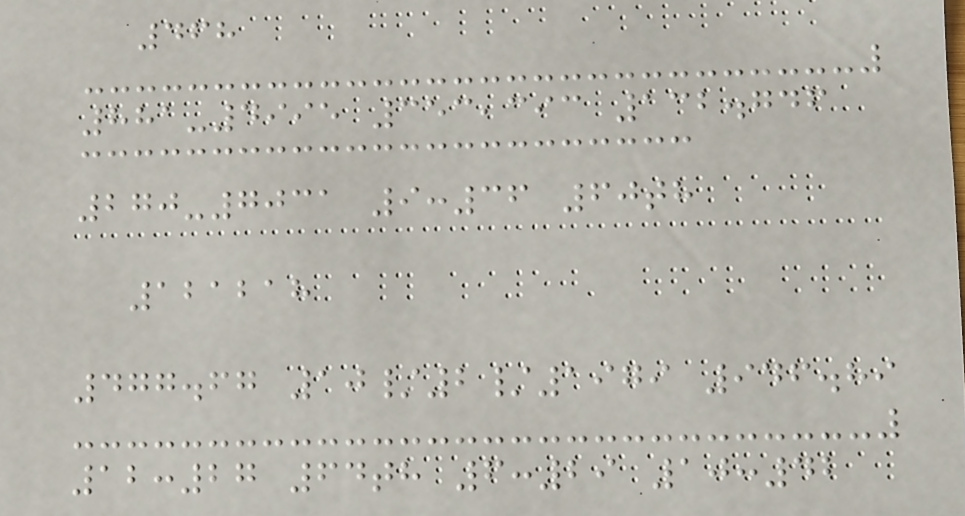468
881-4995 353,393 132.746
270-7031 9:36 60th
121218
477.67 10/2/1979 946.89
12:27 64th 6:29 10:42
